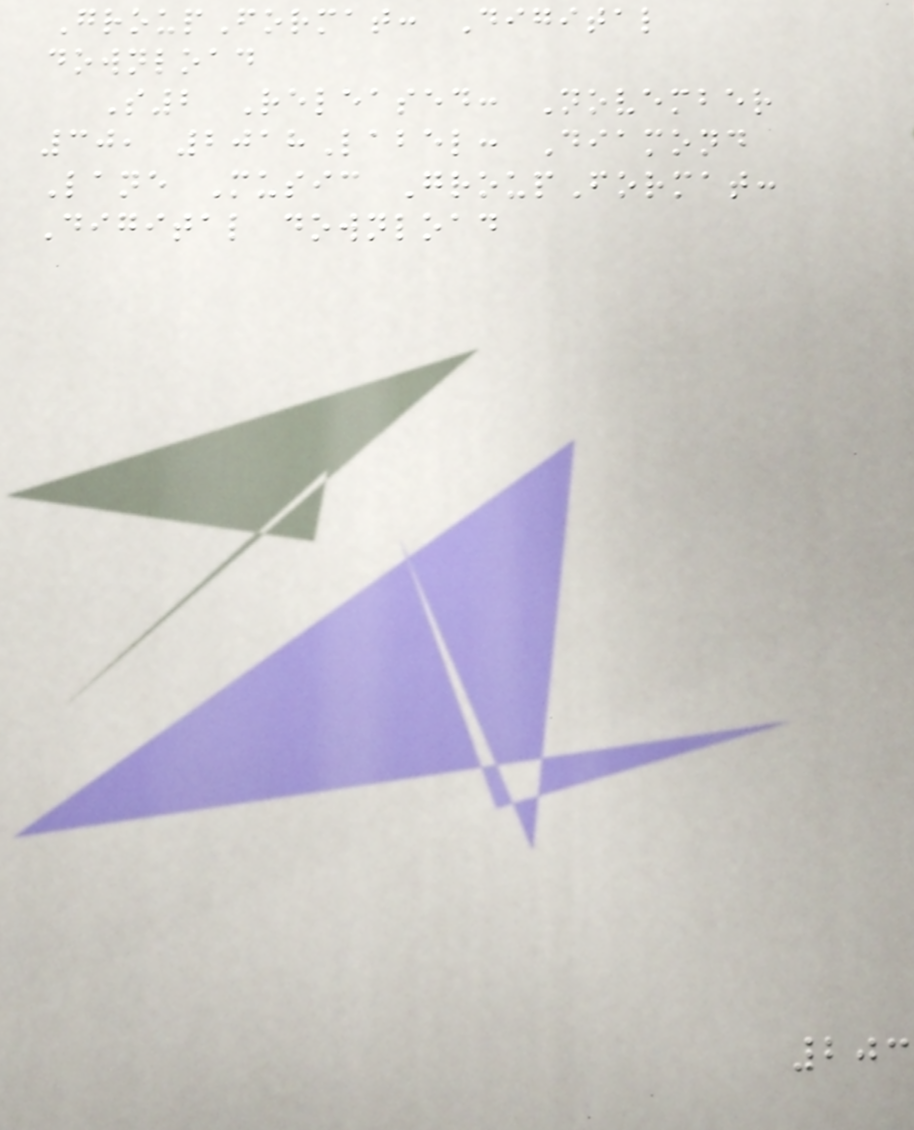GroupFormat: Digital
download
S2 Released: November
30, 2018Label: Diamond
Lane Music GroupFormat:
Digital download
203
